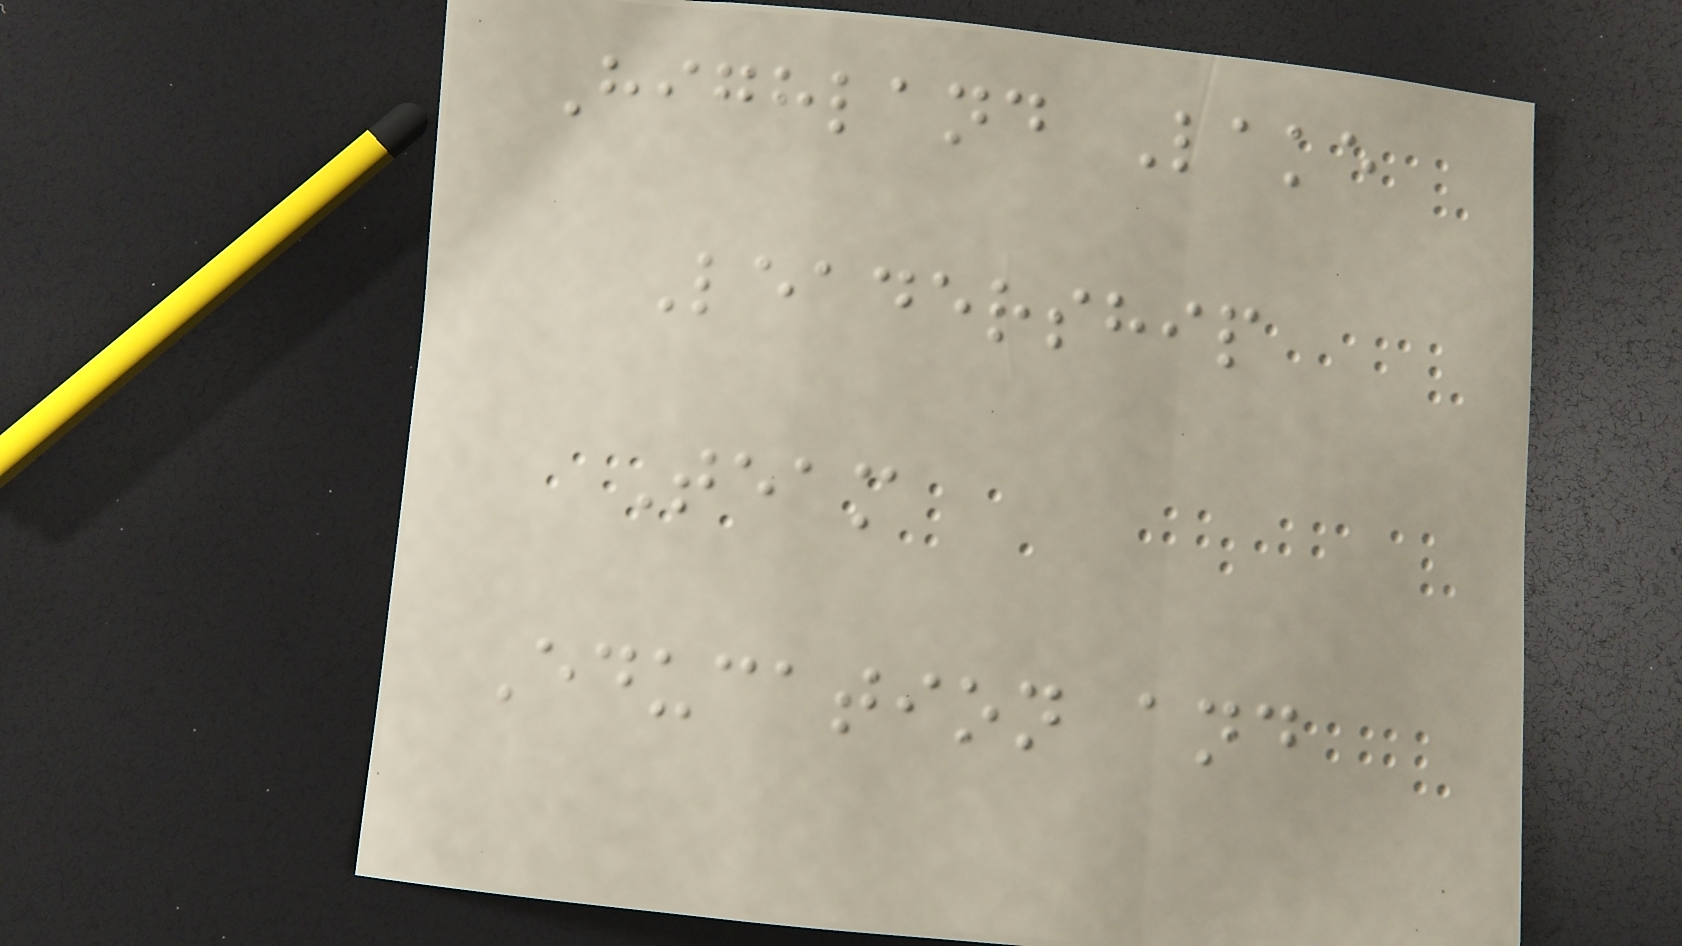Highland Lake
Leadership
Team
Education and
